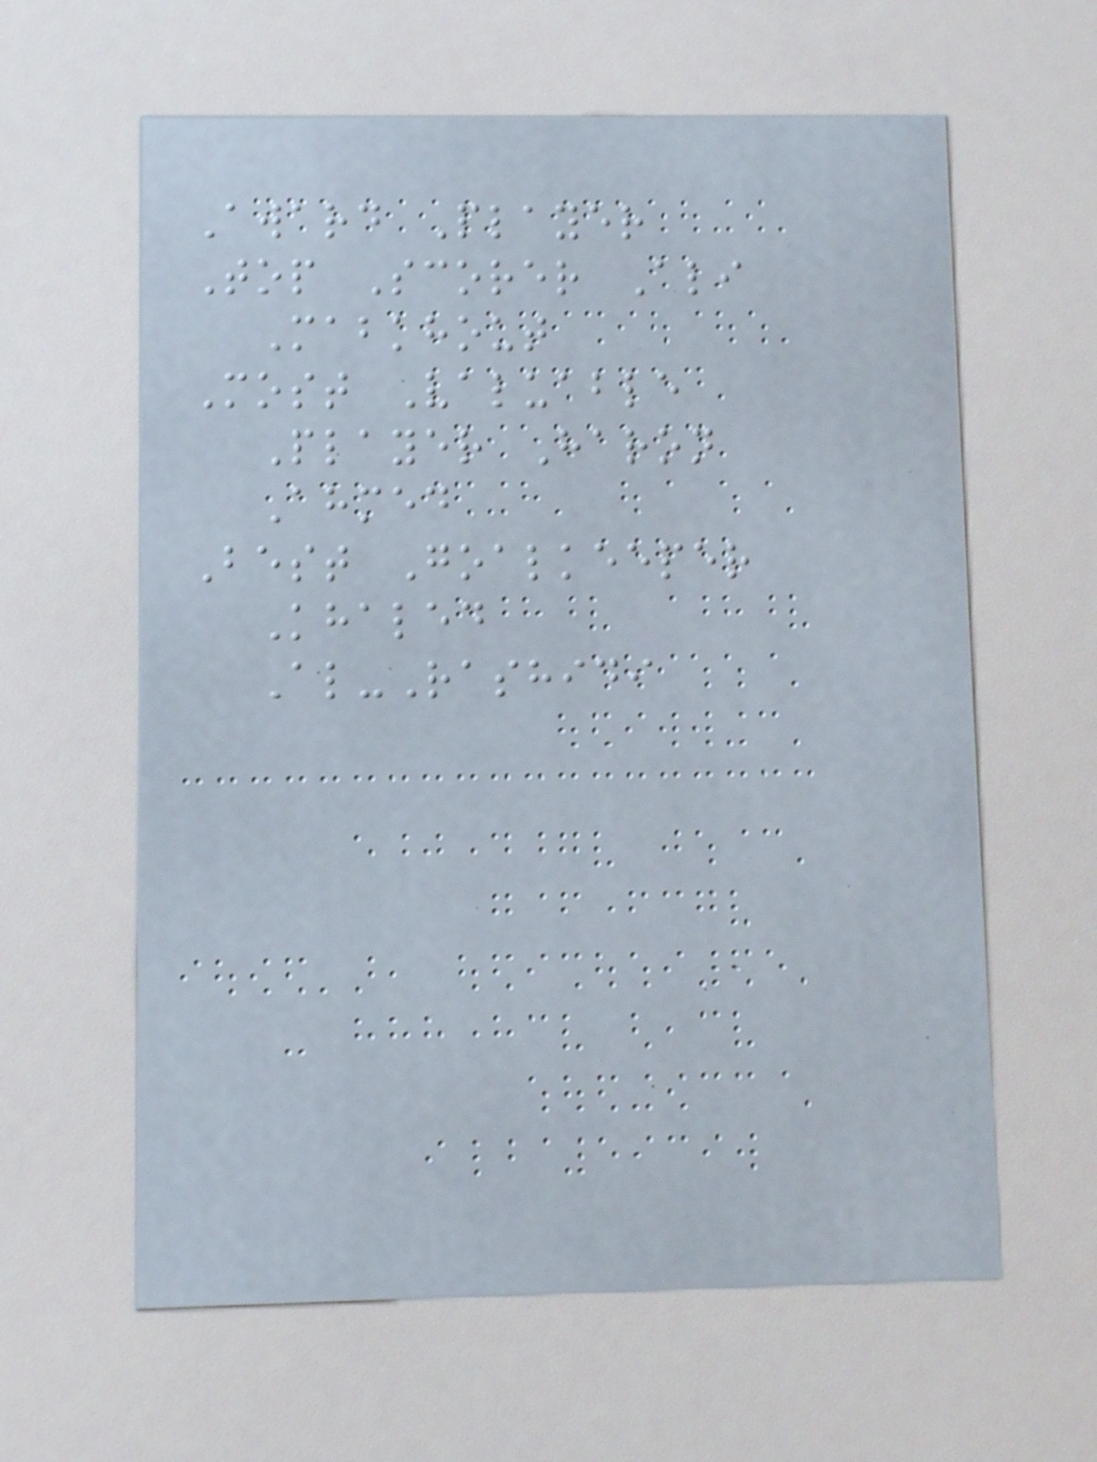Award Player
Top Scorer Ali
Mabkhout
Most Valuable
Player Haron
Ahmed
Best Goalkeeper
Khaled
Al-Rashidi
